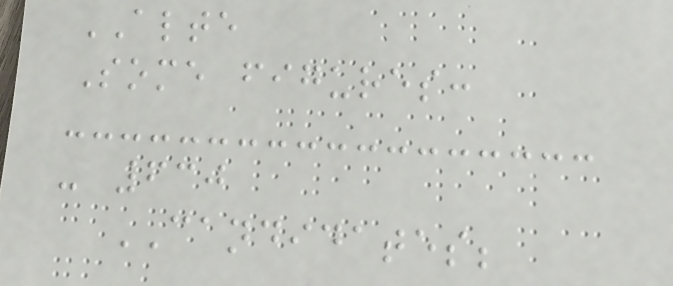ALTE
Some figures:
- 630
CANDIDATES;
